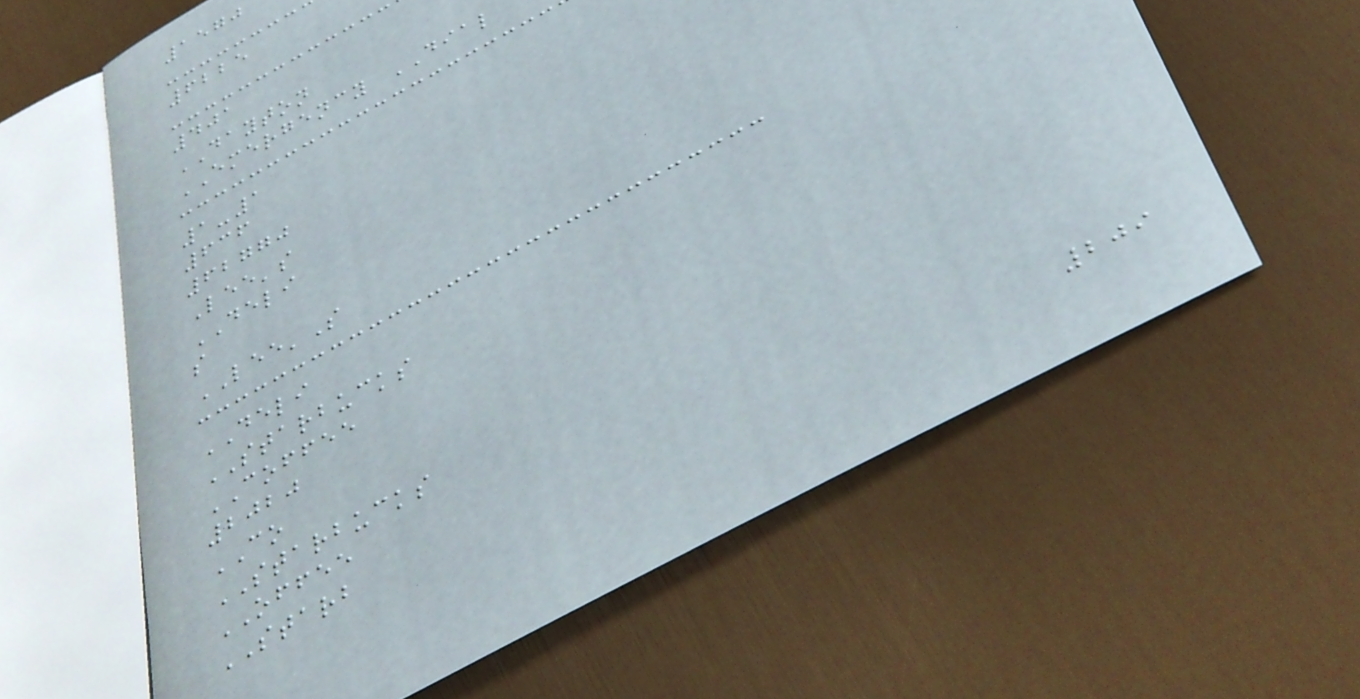1570
6225
401
DAYTON
EMERGENCY DIAL
1-1
636
62770
Lee's
DELI
s
LEE'S
DELI
STARBUCKS
COFFEE
2020
CO
STARBUCKS
OFFEE
STARB
209
